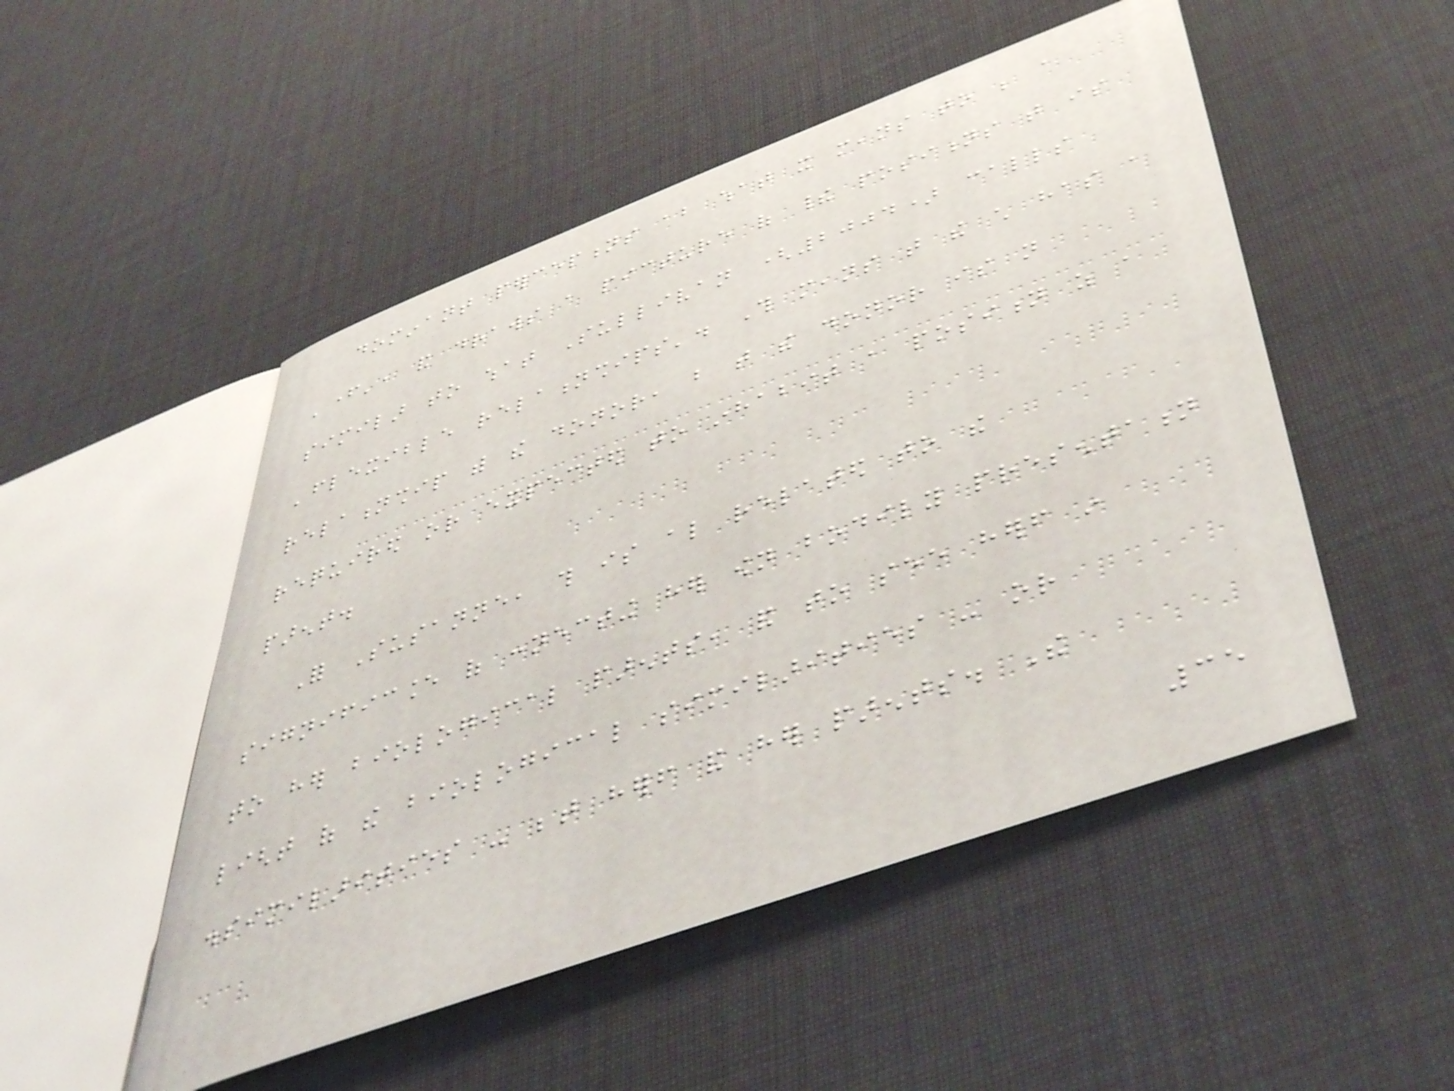dominant perceptions about what it means to be a
'father', and draws a picture of their positions that is
similar to what Sullivan (2004) calls
'flexible relationships'. This means that the child has a
relationship with the donor, but that the donor is not
required or expected to inhabit a position as a
parent.
For Susanne, this is also related to the
significance of connecting her own bodily presentation
to her biological parents, and to see herself in
light of the biological similarities - or
dissimilarities - between herself and her parents. The
35
